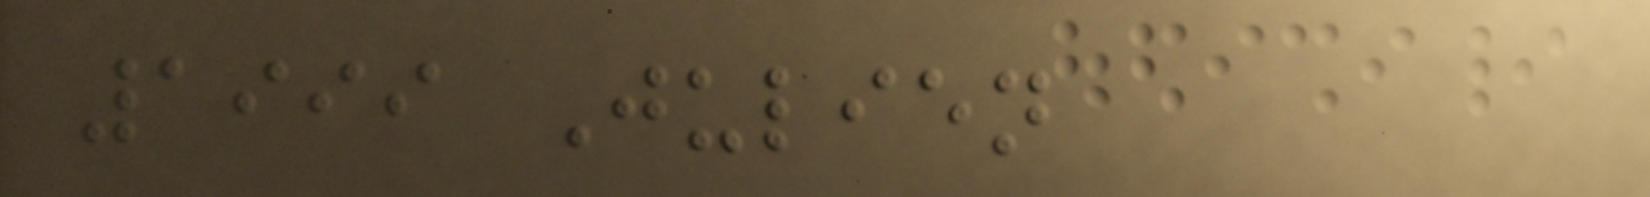1999 Julien
